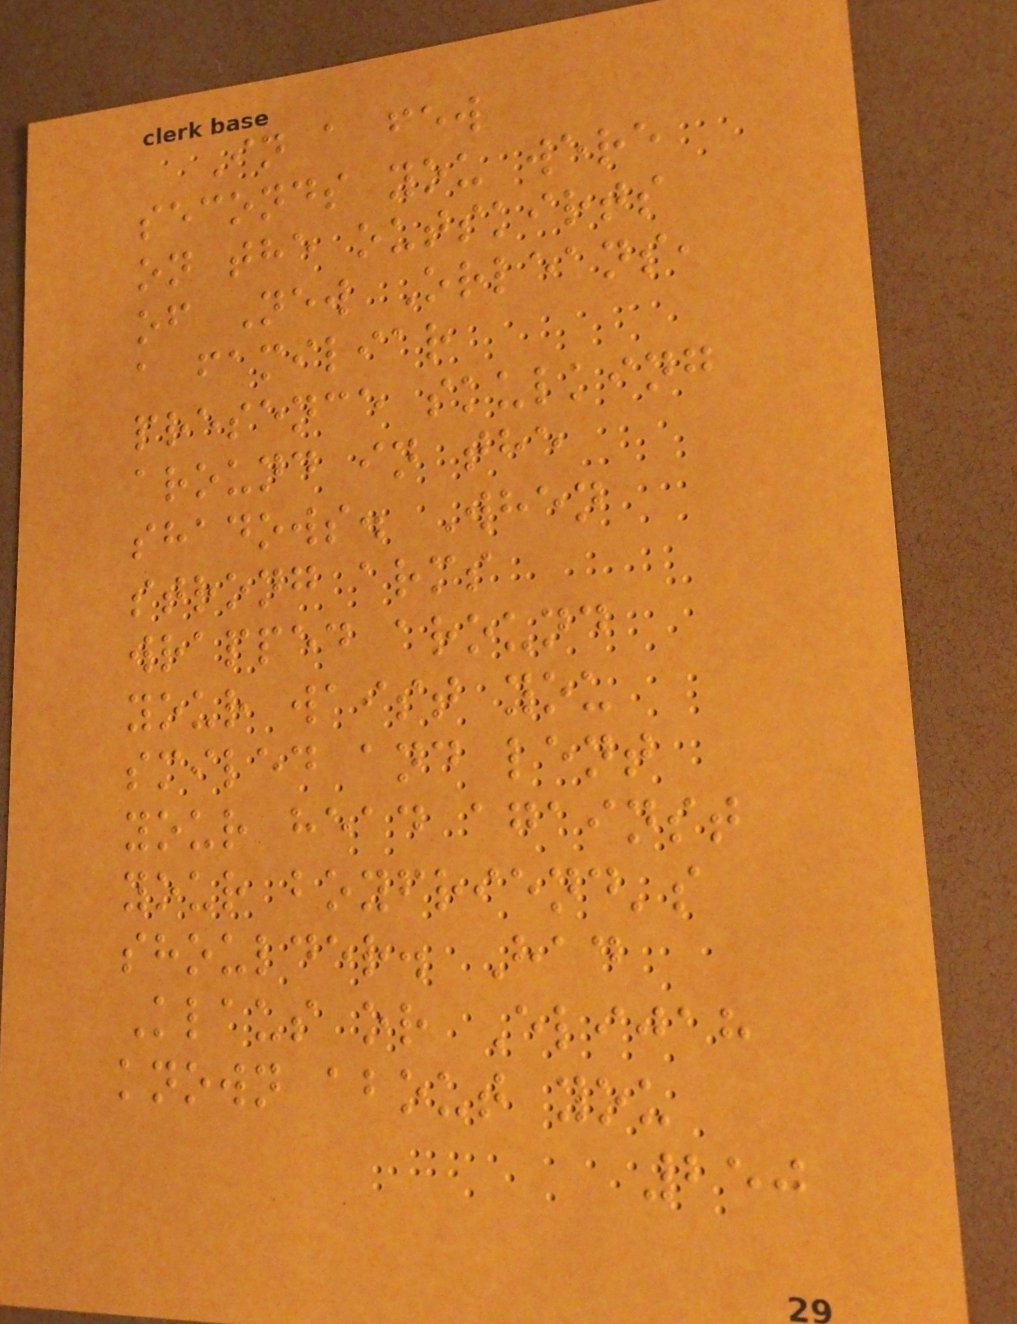In a few
seconds you were
on the outskirts
of New Orleans,
a familiar
presence skulking
around in the
shadows. When
strong arms
wrapped around
your waist you
smiled and lent
your head against
your boyfriend's
shoulder. Had
Klaus or Elijah
known about you
250
